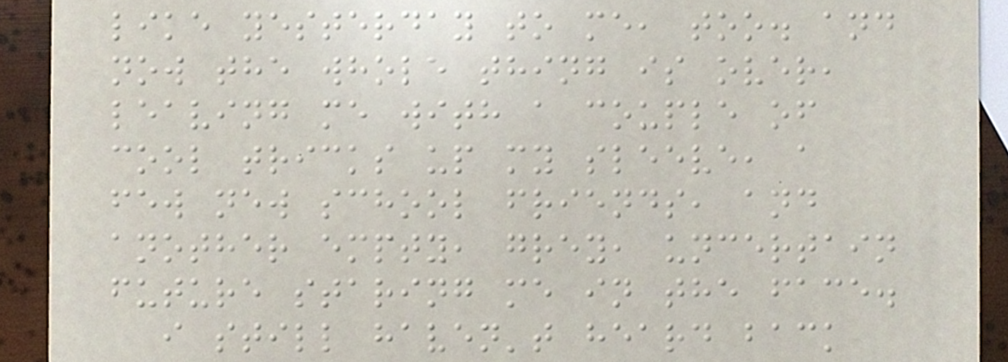like yesterday to me, too. and
now the whole thing is over,
leaving me with a couple of
cool tricks up my sleeve, a
few new school friends, and
another empty, grey, uncertain
future staring me in the face.
i still haven't heard back
